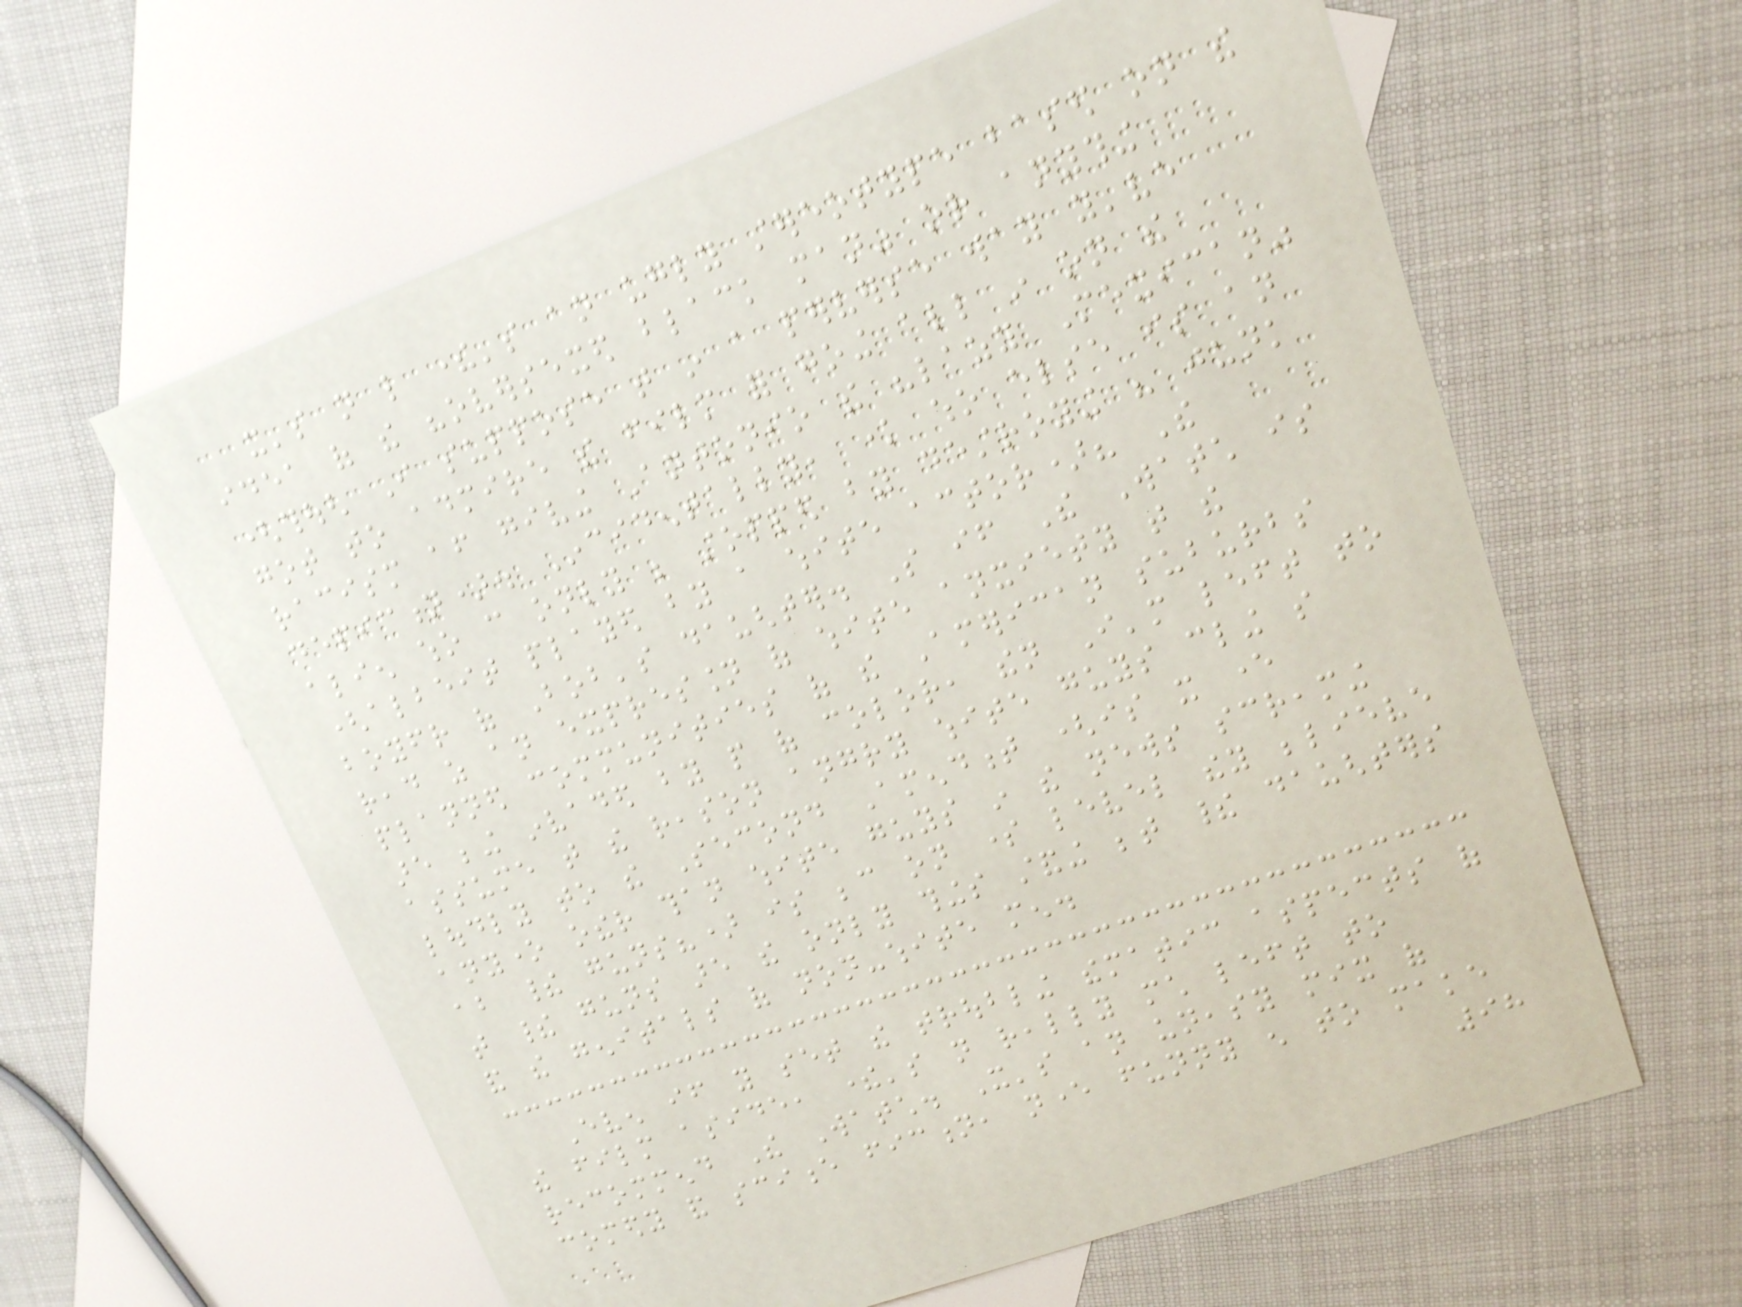it's not like there's an ugly stereotype based on the
idea of the "oversexed black man" or anything
(though I suppose that in a perverse way you've
got to admire the film for going all in on the
racism after giving Antonio the "lazy Mexican"
depiction). Incidentally, know who else is an
alien who can only be stopped by destroying his junk
(albeit played by a white actor)? The
boyfriend of Bob's daughter. So if The Watch is
read as an expression of white anxiety that the
planned communities of the American suburbs
are being invaded by people of color, then I'm left to
assume that the reason angry white guys cling so
loudly to the Second Amendment (is it ever
anyone other than white guys in the news screaming
about their guns?) is because on some level they believe
that their guns are the only things standing between their daughters
and the genitals of non-white men.
Even if you set the troubling thematic aspects of
the film aside, there's not really much left to
recommend The Watch. It's an uneasy mix of
comedy and science fiction, never funny enough to make
98
